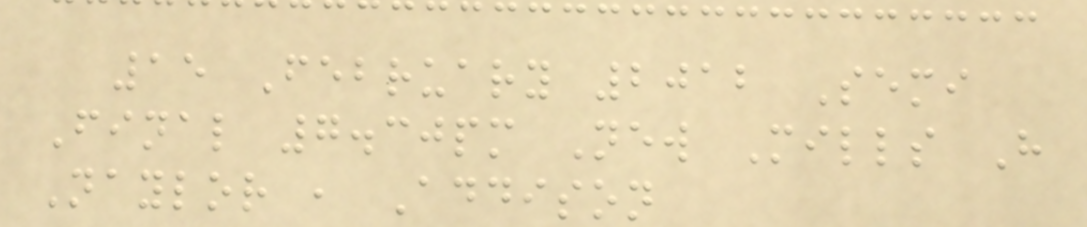15 February 2012 Semi
Final 7.30pm New Mills H
Naylor , Addison
